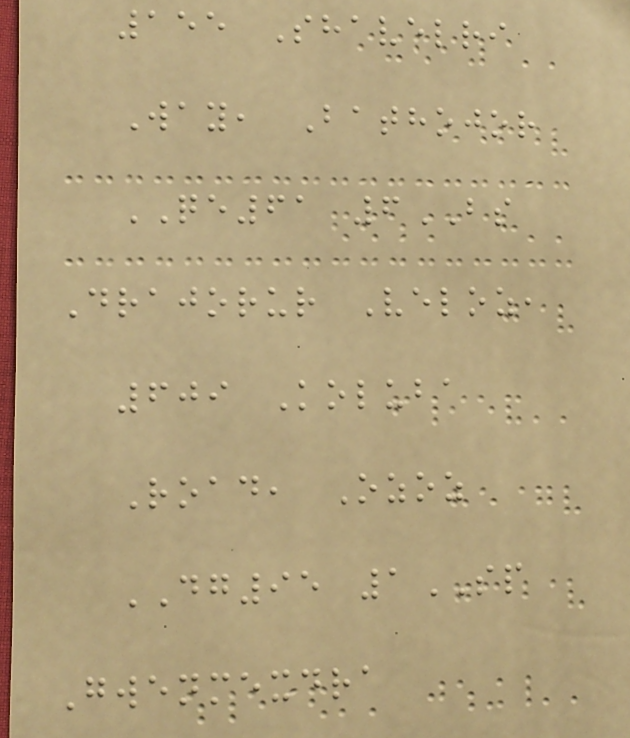155 Shavelri
Way, Bathojor
QE61 6BS
Drajorur Veloz,
609 Koluba
Road, Ozoz
DG95 1SP
Gwenmexdra
